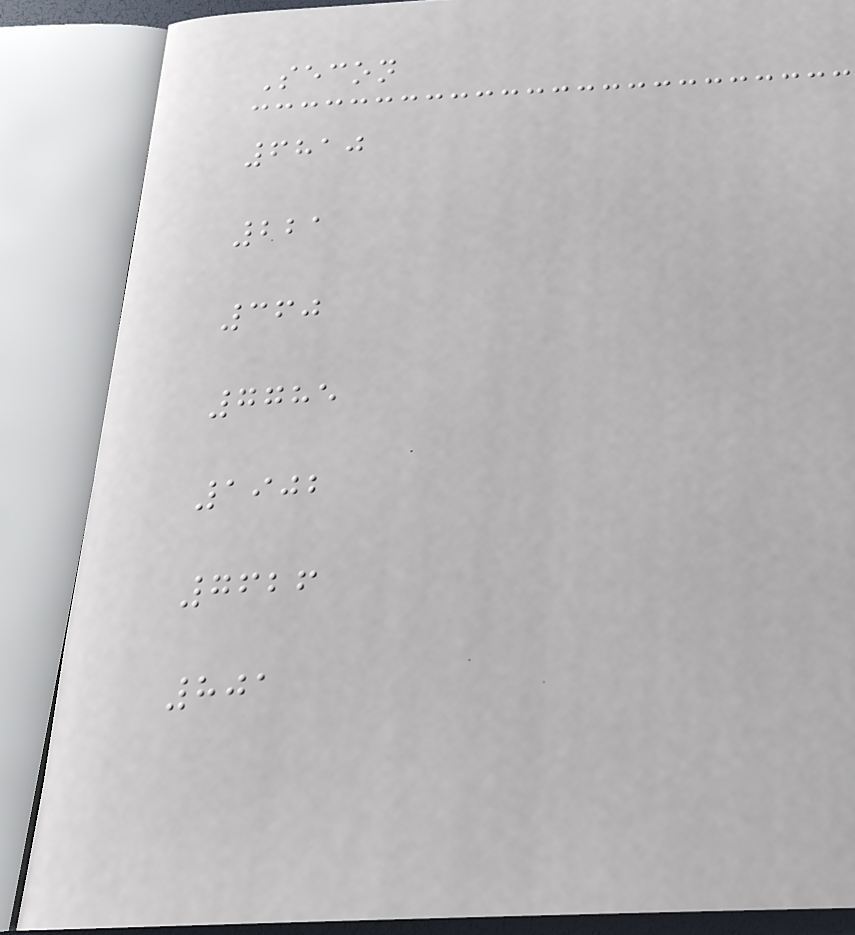Secon
6810
221
360
7785
1902
7626
801
